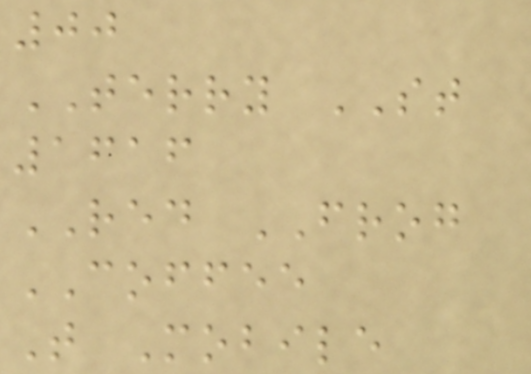00
TERRY ST
1616
RED FROG
COFFEE
T Mobile
